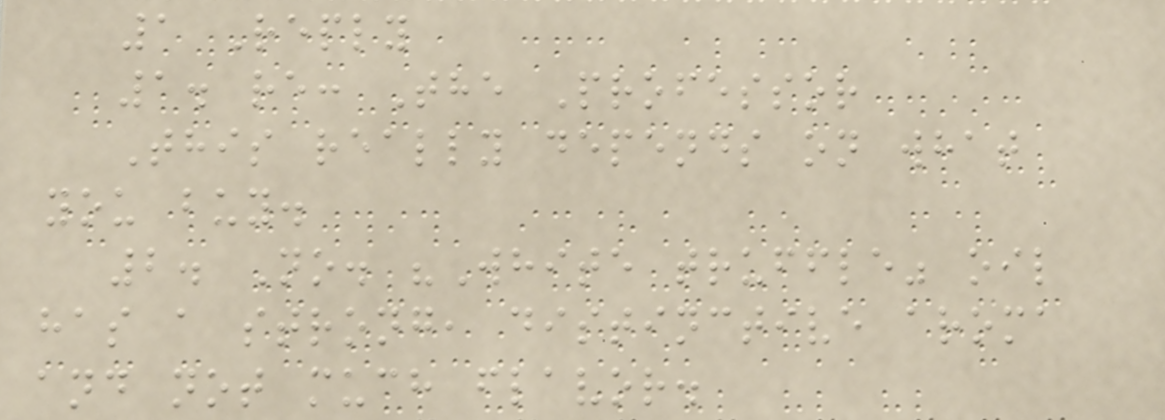1 Reply
1. re: The Professor
This really depends on what
you buy.
2. No. "White truffle" oil
has a strong, distinctive aroma
and not much flavor.
